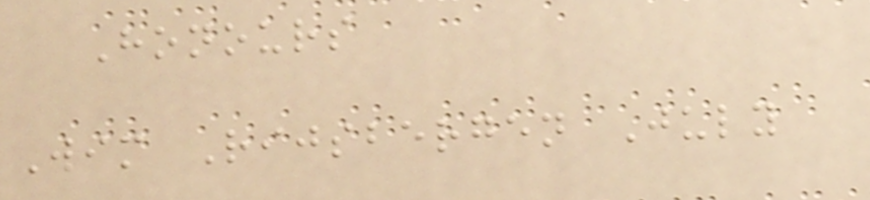Honours
Wim Rijsbergen July
